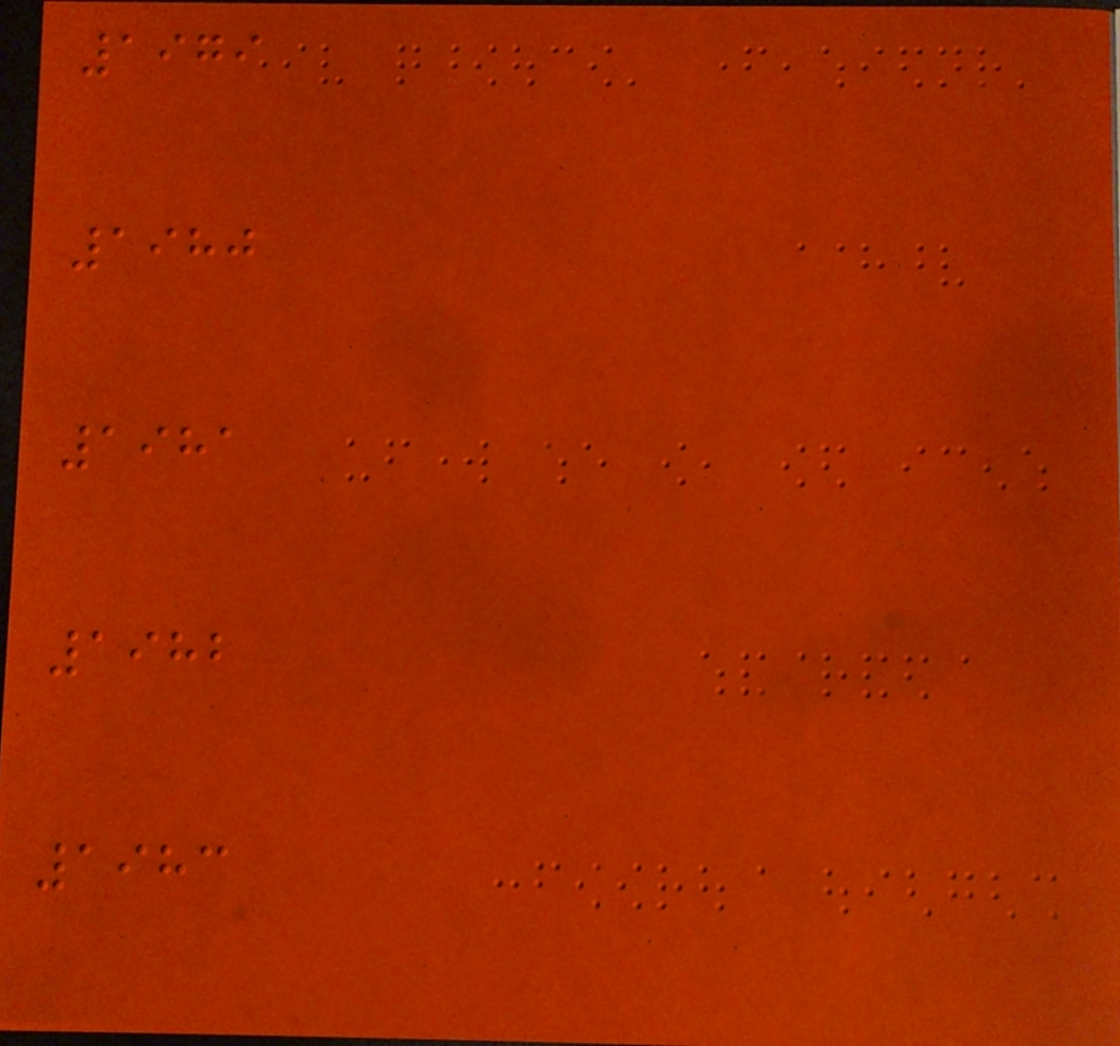1979
1980
1981
1982
1983
